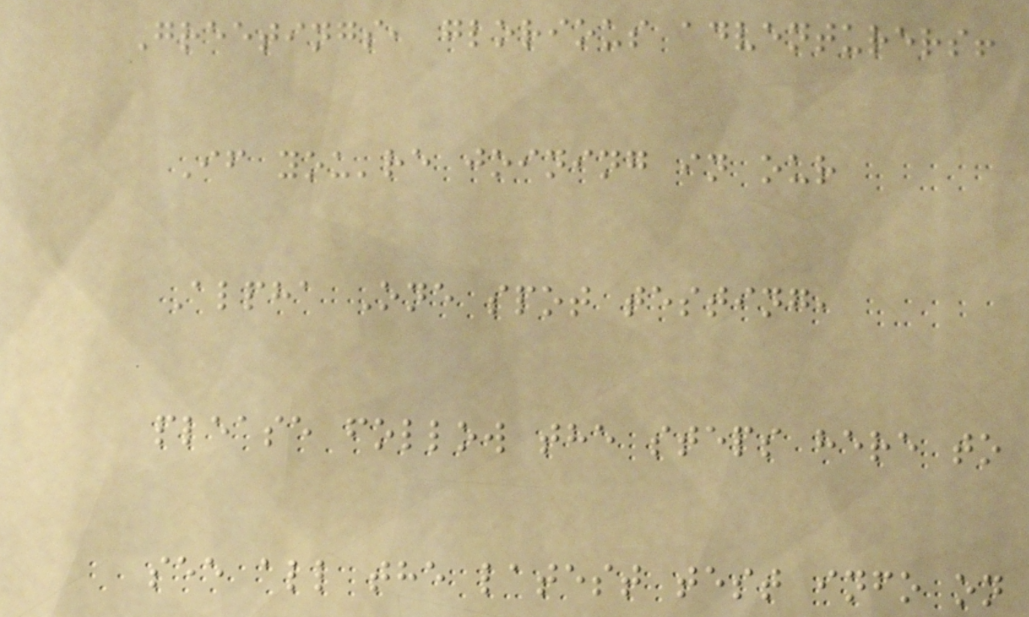Greetings, glorious adventurers!
If you're joining in our
Alpha One spot testing,
please follow the steps here to
see all the latest test info on
